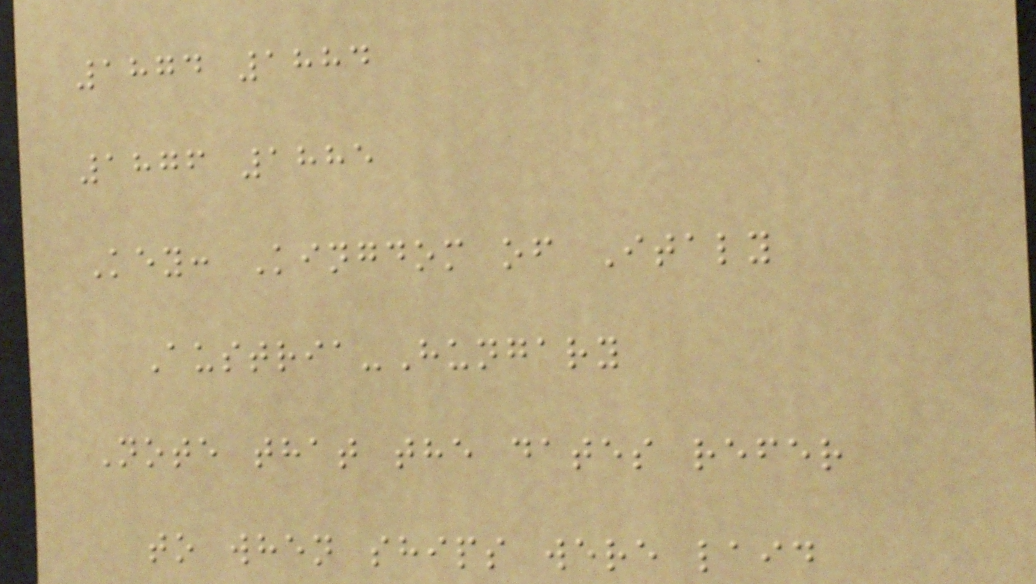1874 1884
1876 1885
Key: Kingdom of Italy
Austria-Hungary
Note that the dates refer
to when ships were laid
